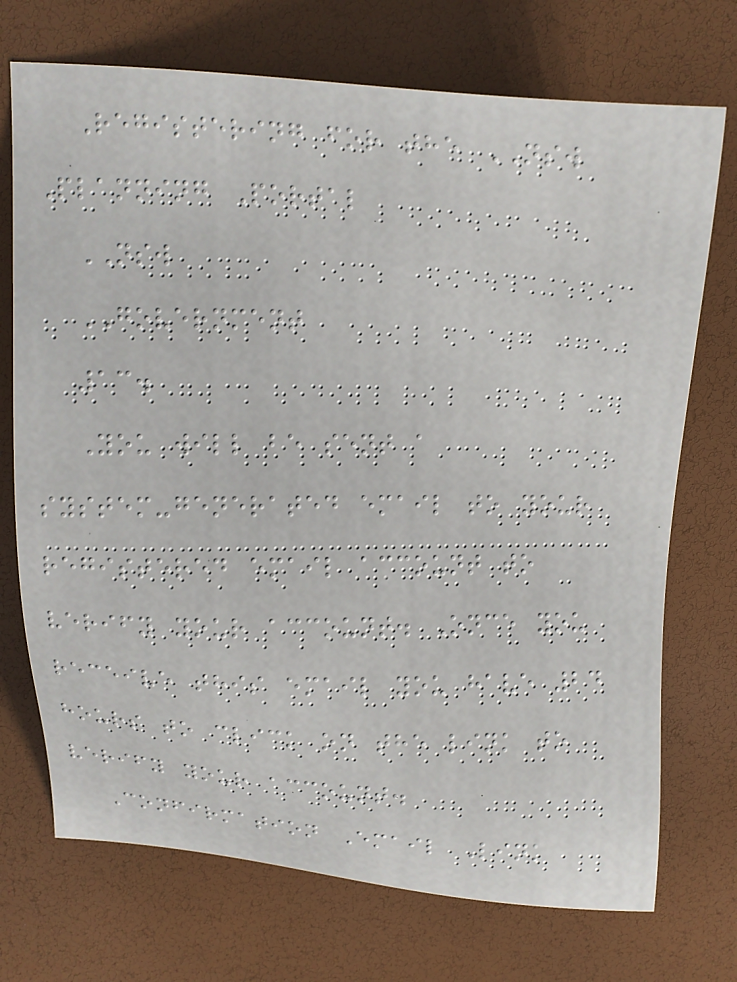Registering for the NSW
Planning Portal
NSW
GOVERNMENT
13.
You will be sent a
system-generated email to your
registered email account to
verify your account. Once you
receive this email you have 24
hours to click on the link to
verify your account.
Confirmation Email Link
